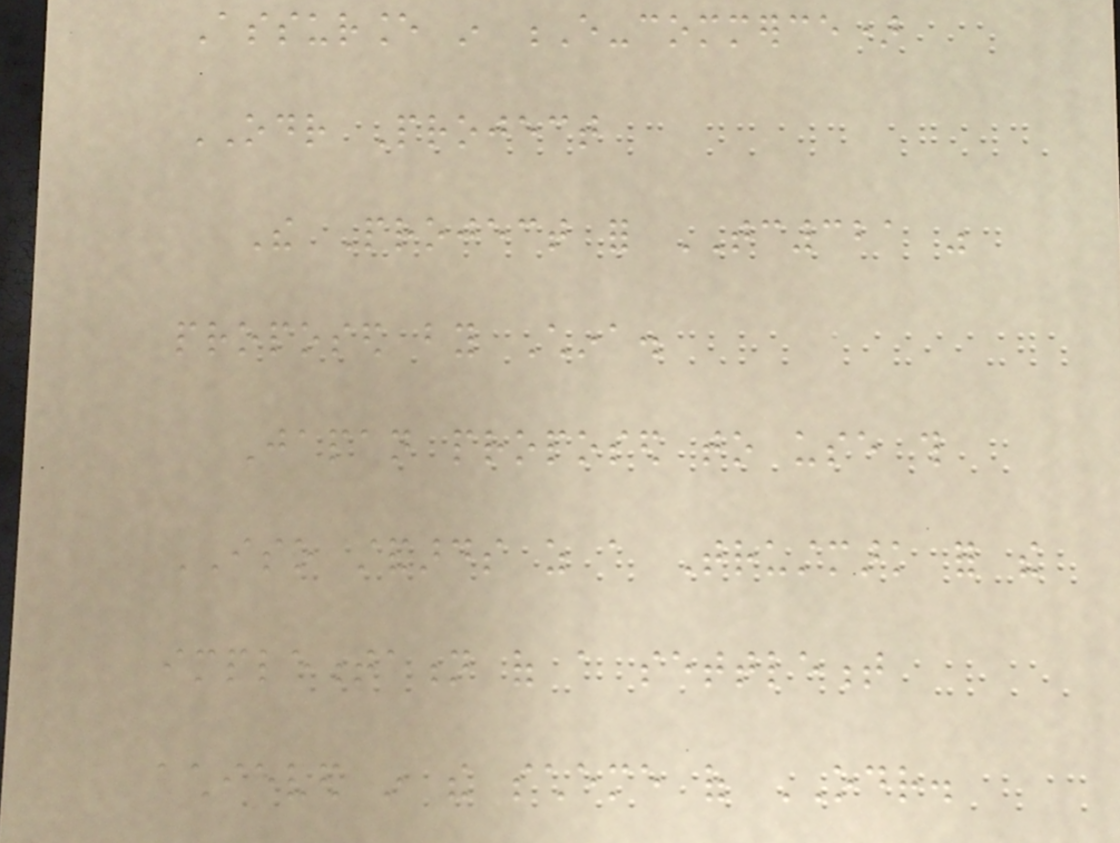Assurance in E-commerce)
ODR Project
The Project for TC321 was
proposed by China.
Japan proposed to use this
ISO standards as a Trustmark for the
implementation of a settlement
achieved in the scheme of ODR.
